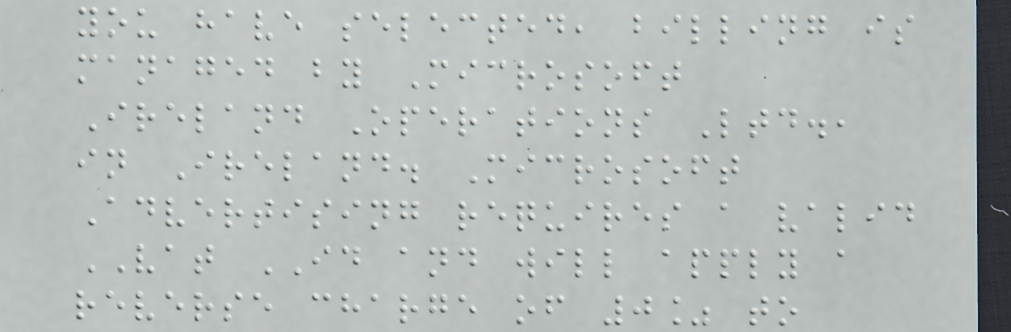you have selected, billing is
managed by Microsoft
Ireland Operations Ltd.,
in Ireland. Microsoft
Advertising requires a valid
VAT ID and will apply a
reverse charge of 0% to
